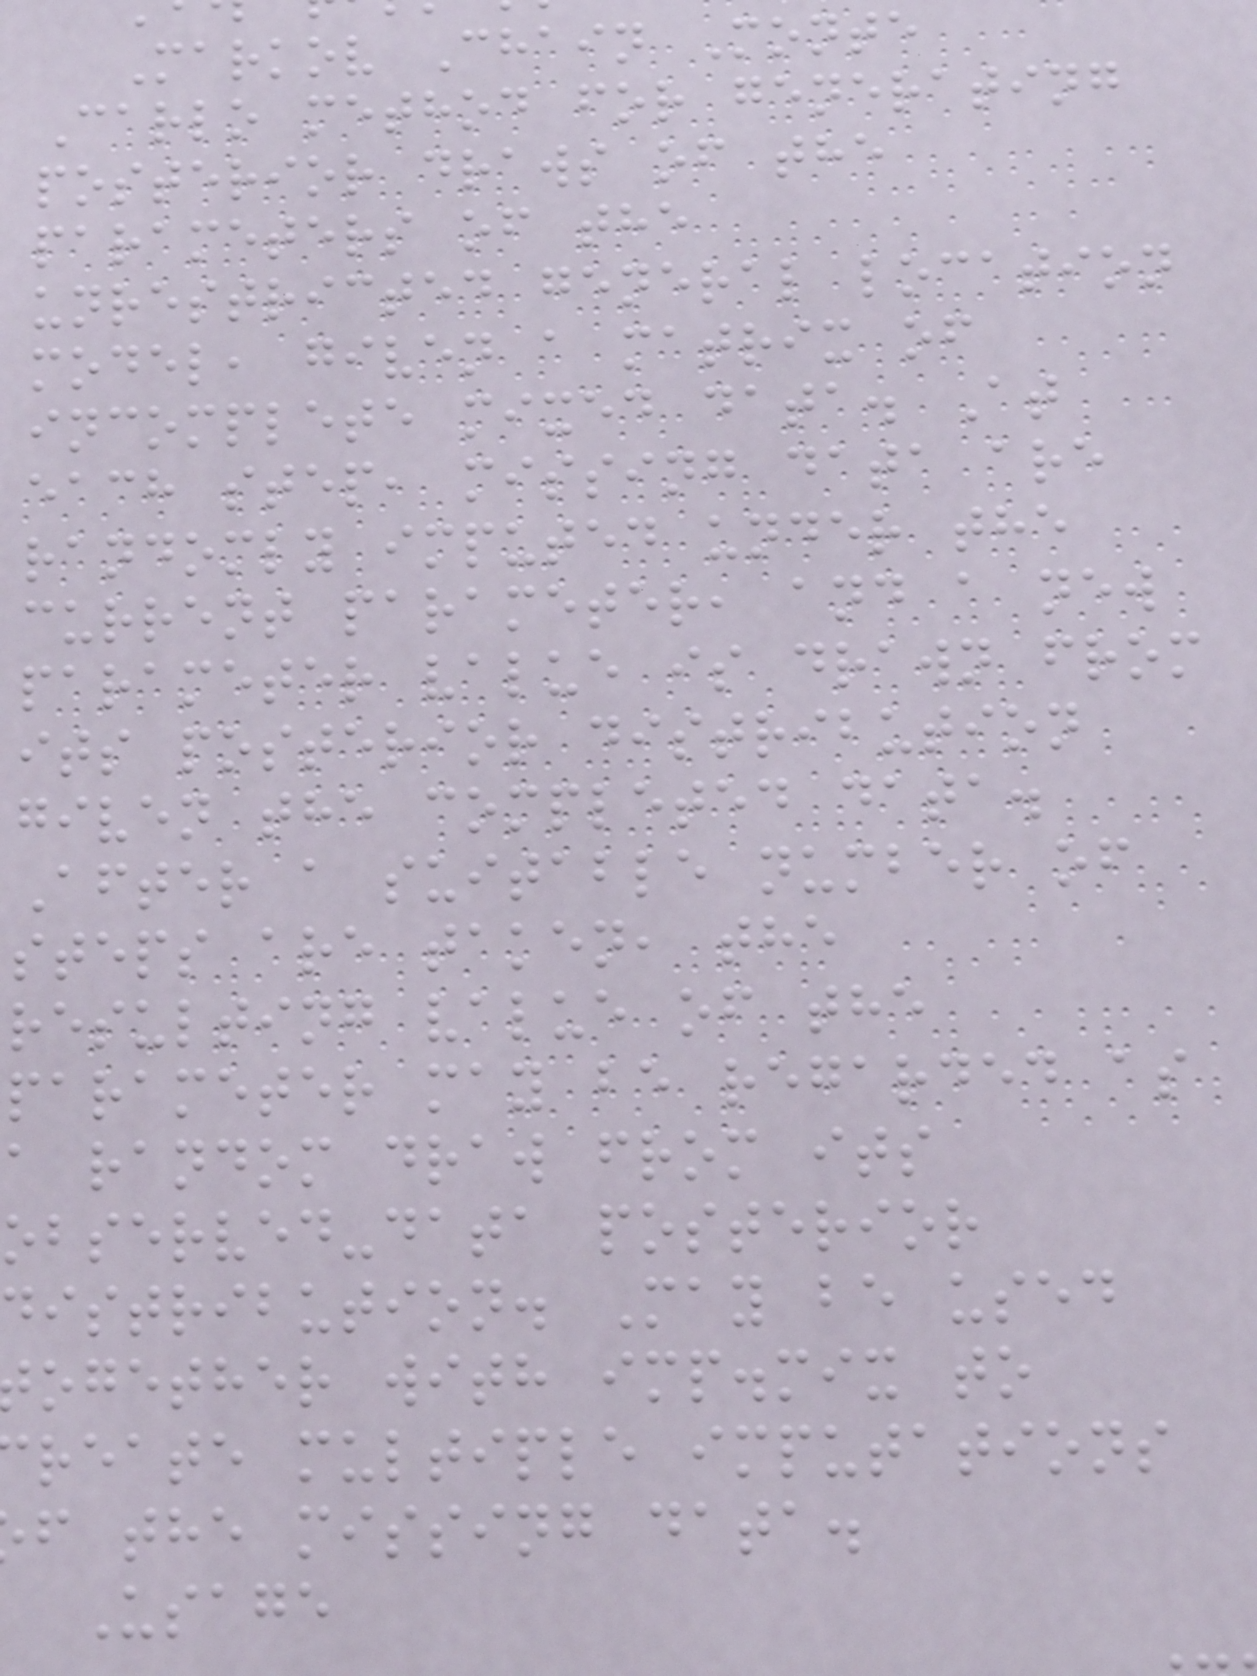Markov Chain Monte
Carlo method for generating
posterior draws of the
parameters of the
unrestricted general location
model, given a matrix of
incomplete mixed data. At
each step, missing data are
randomly imputed under the
current parameter, and a new
parameter value is drawn from
its posterior distribution
given the completed data.
After a suitable number of
steps are taken, the
resulting value of the
parameter may be regarded as
a random draw from its
observed-data posterior
distribution. May be used
ogether with imp.mix to
reate multiple imputations
f the missing data.
Usage
